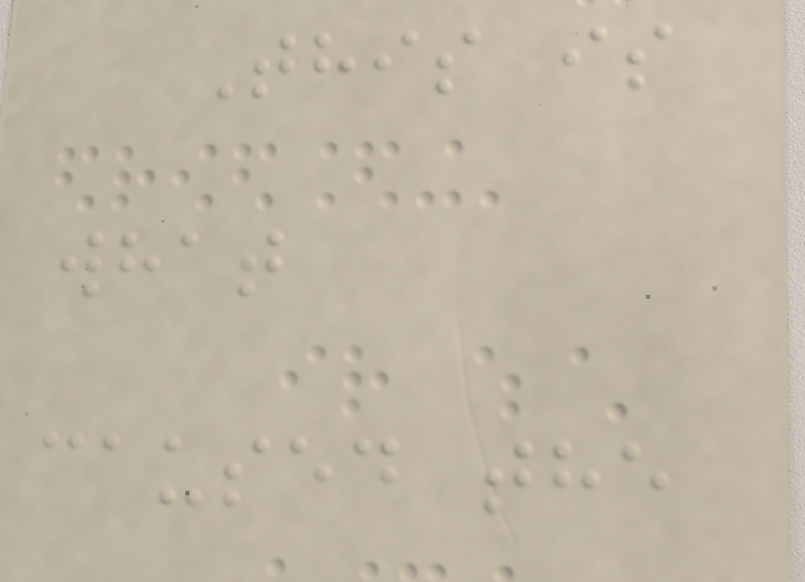This is
what
caused the
